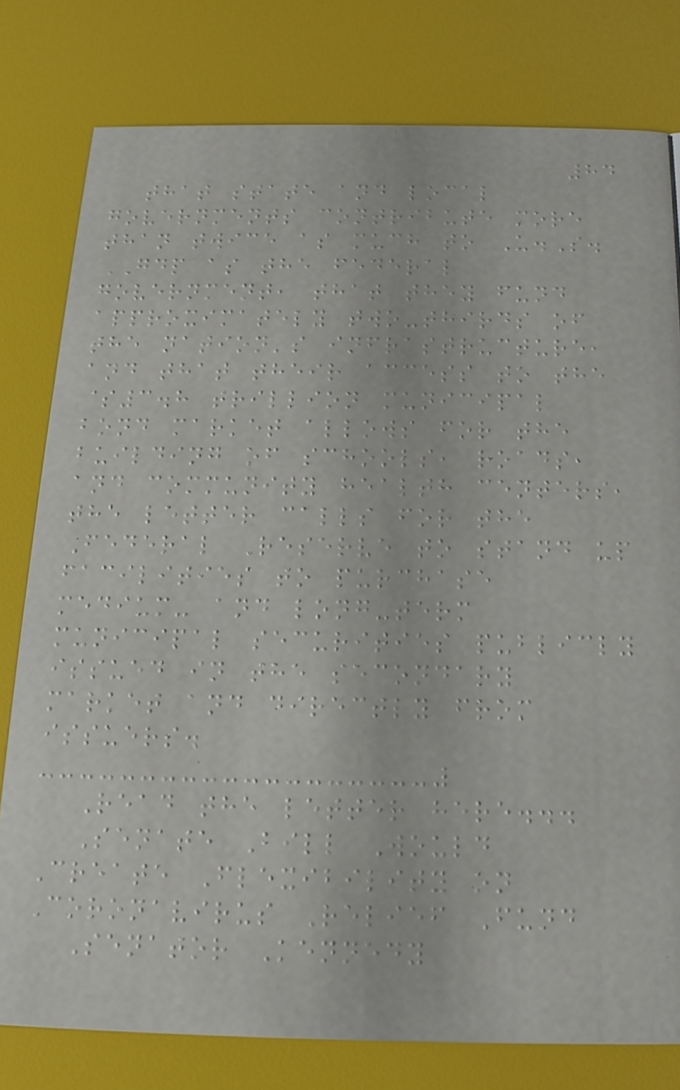84
that state and local
governments contribute more
than twice as much to U.S.
GDP as the federal
government, that they fund
approximately two-thirds of
the nation's infrastructure,
and that their access to the
$3.8 trillion municipal
bond market allows for the
building of schools, roads,
and community health centers,
the letter calls for the
Federal Reserve to stand up
facilities to purchase
medium- and long-term
municipal securities publicly
issued in the secondary
market and directly from
issuers.
Read the letter here...
Senate Bill Would
Create Flexibility on
Coronavirus Relief Fund
Senator Kennedy
